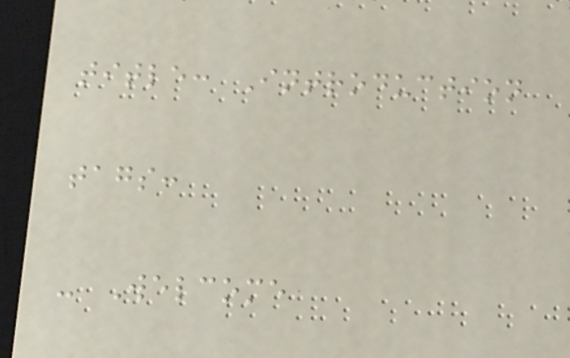title: Introduction
tags:
- Welcome
